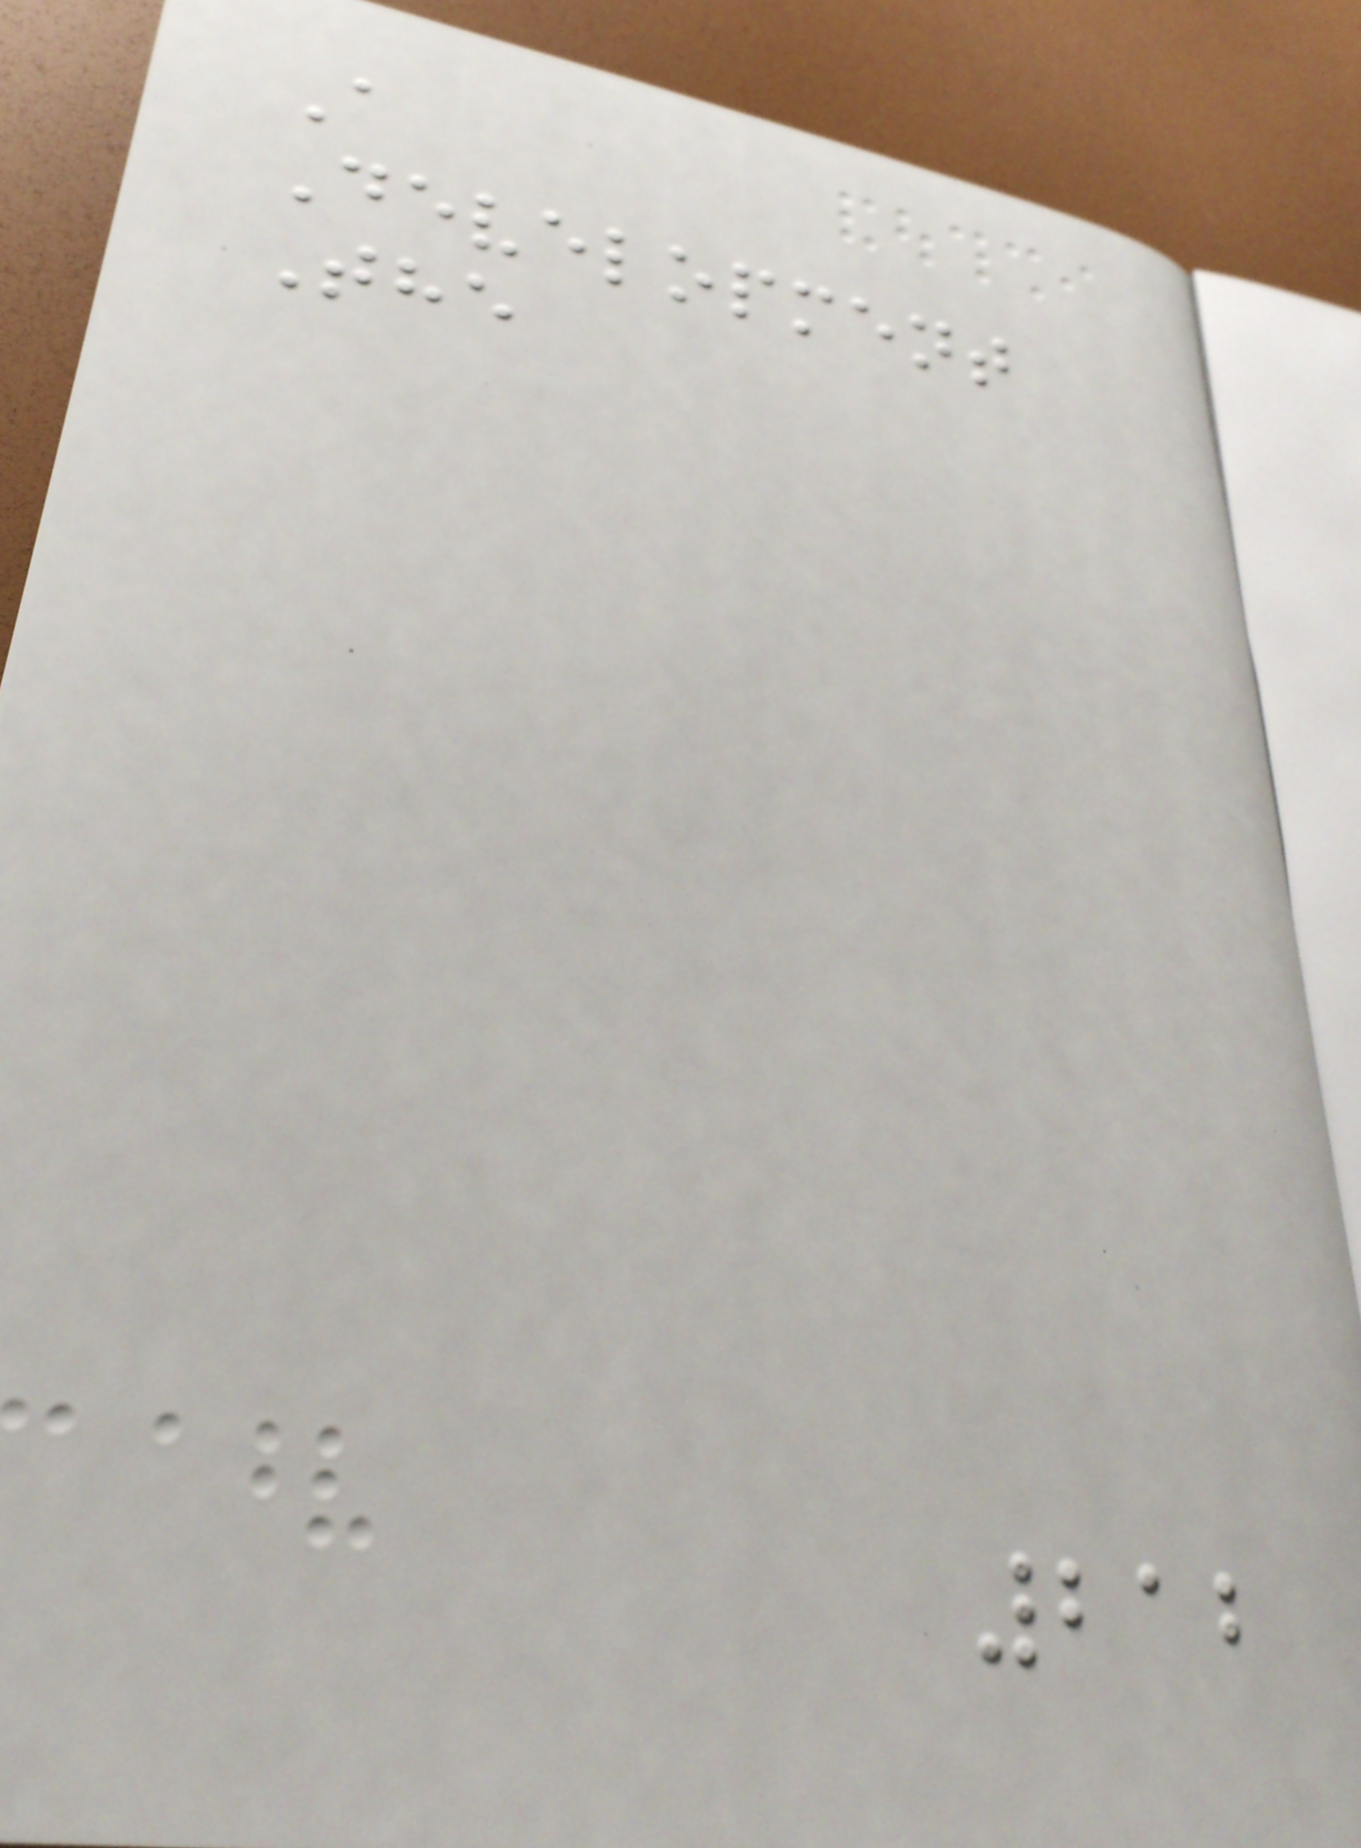A
Development
The
212
